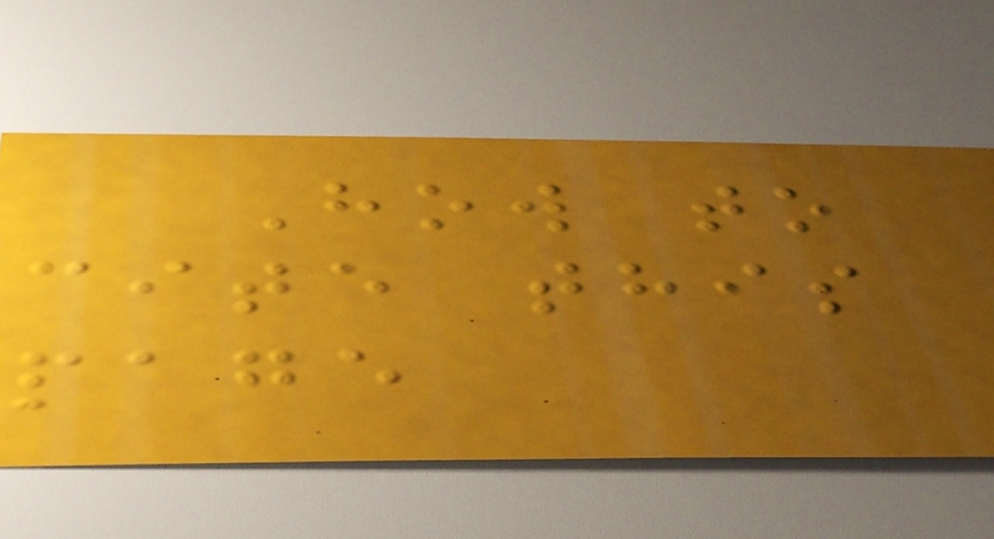How to
cite this
page
